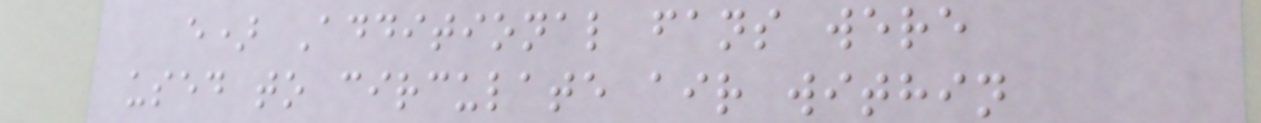e) Additional fans were
used to circulate air within
